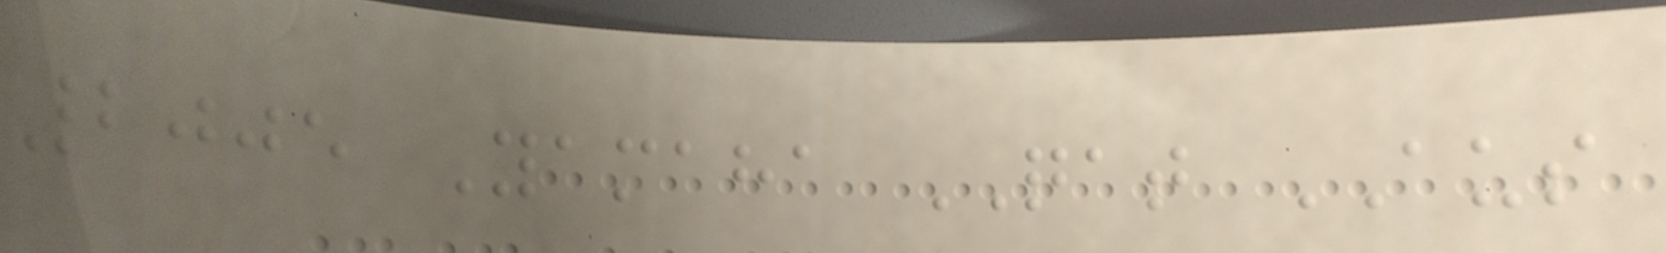2005 Yamaha QAT AUS
